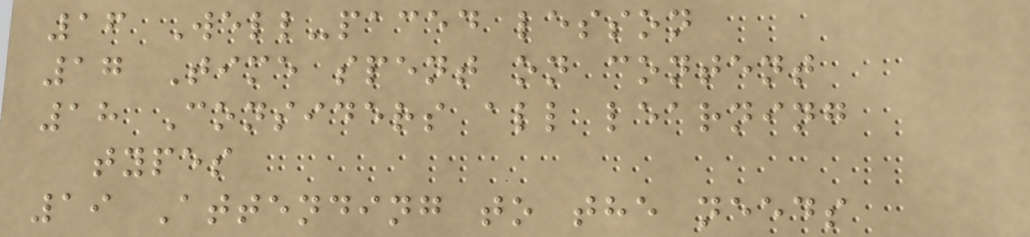16 Well-paced lesson
17 Time spent on content
18 Considers all learning
types
19 Attending to the needs
